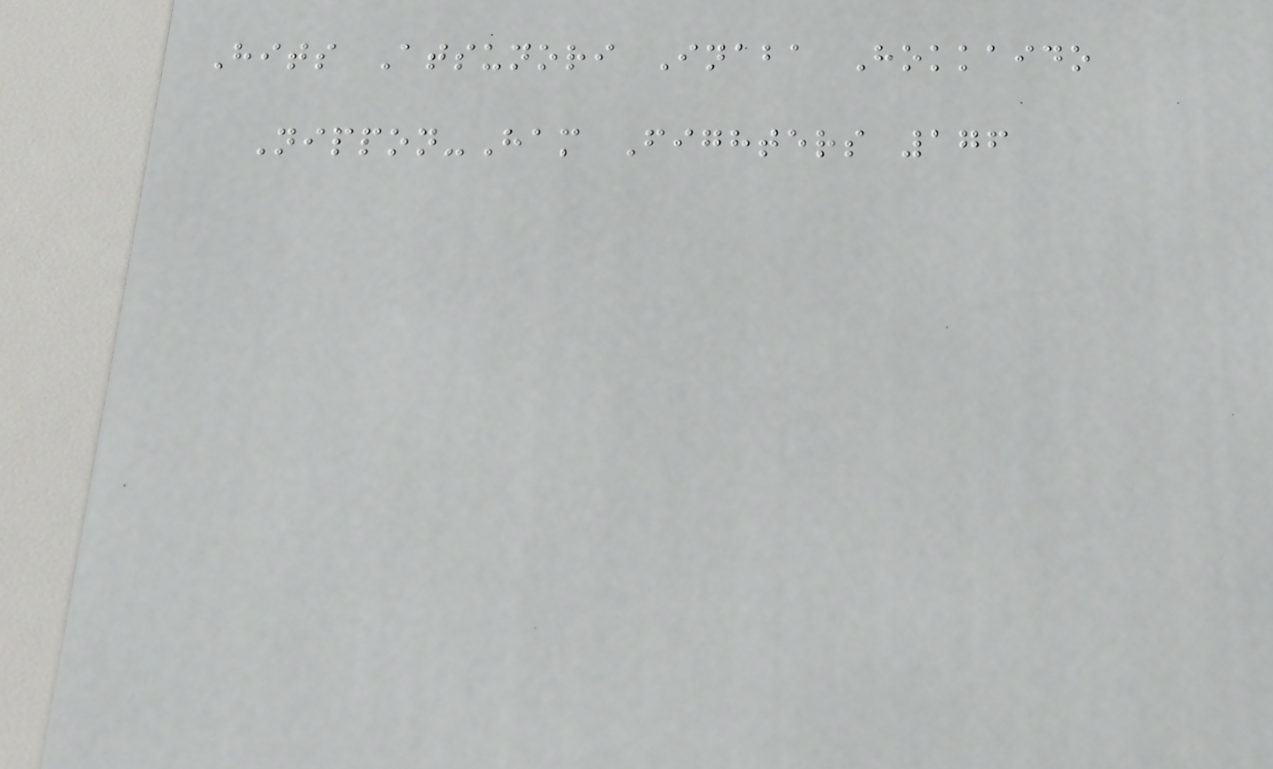Hits Atsunori Inaba Hokkaido
Nippon-Ham Fighters 176
